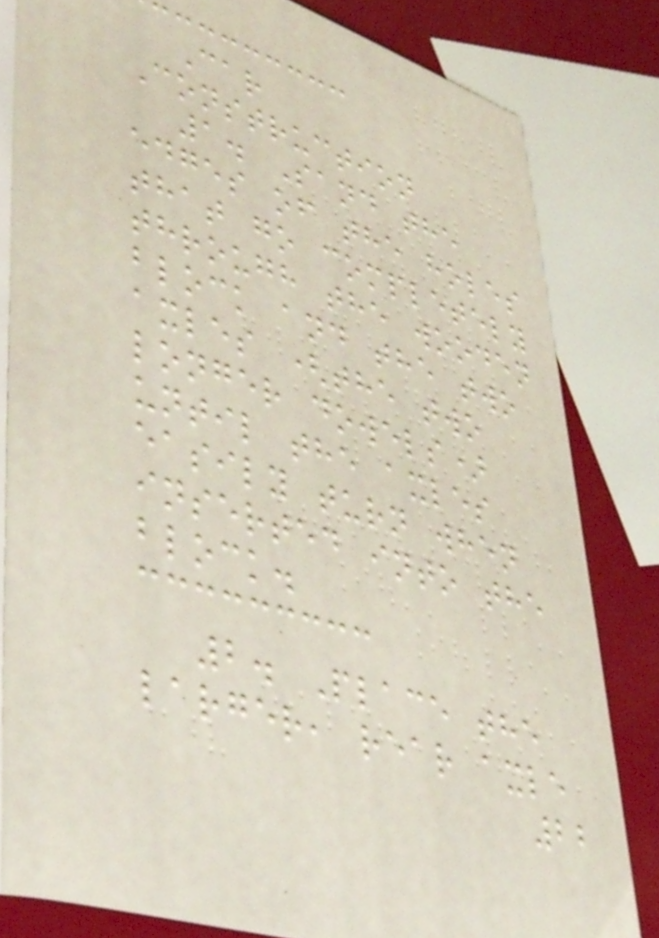Car
Construction
1. Sand the
edges of the holes
that go completely
through the wooden
block and the two
axles (the two
longer dowels)
until the axles
easily turn when
inserted into the
block.
2. Place the
larger, rear axle
22
